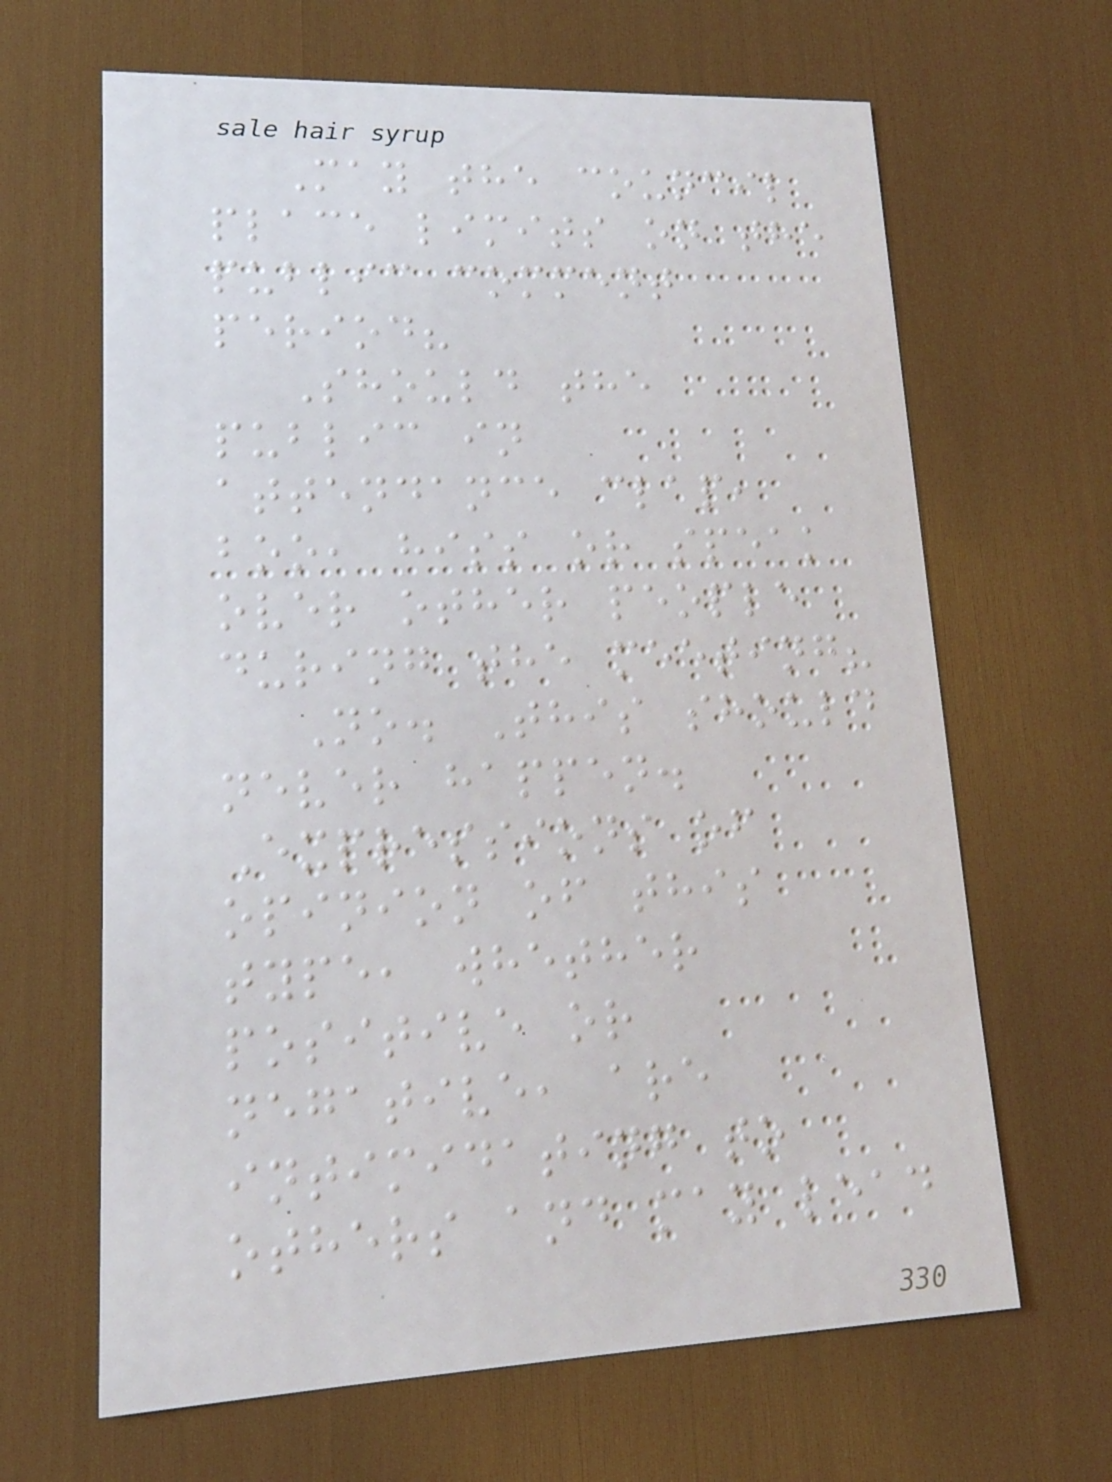May the council
place limits on the
public comment
period?
Should the
public in
attendance clap,
boo, hiss or speak
over other people
during the meeting?
No. This should
never happen.
Expressions of
opinion of this
type, whether
positive or
negative, are
intimidating to
others and may lead
